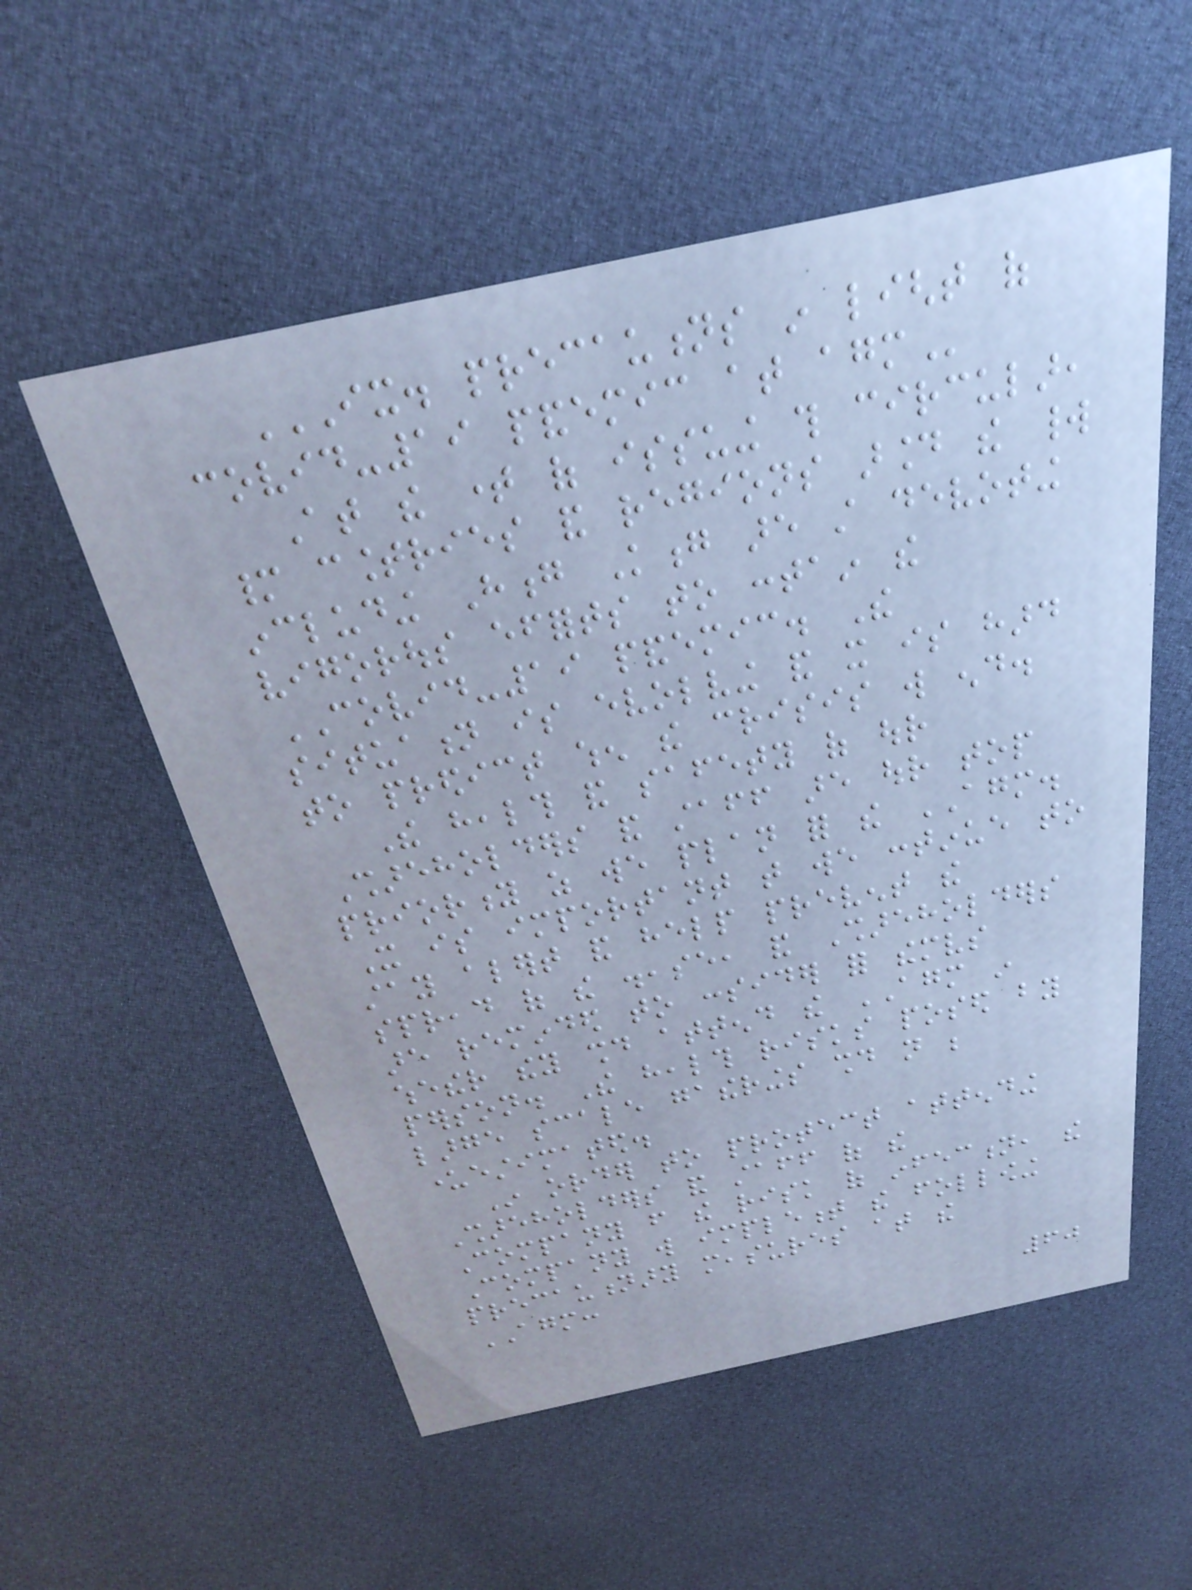IX. PRECAUTIONS IN LIGHT OF
COVID-19 PANDEMIC AT AGM
At the time of issuing this circular,
many countries and regions around the world
including Hong Kong are still devoting
vigorous efforts to contain the
COVID-19 pandemic. The
situation is evolving and it is hard
to predict when the crisis will end.
The health and safety of our
Shareholders and staff are our top
priority as we plan for the AGM.
It is important that we continue to
stay alert and help prevent the
spread of the disease, and Shareholders
are reminded to consider for themselves
whether they should attend the AGM in
person. The health risks posed by
large scale gatherings should not be
underestimated.
In order to protect attending
Shareholders and staff of the
Company from the risk of infection, the
Company will implement the following
precautionary measures at the
AGM:
60
